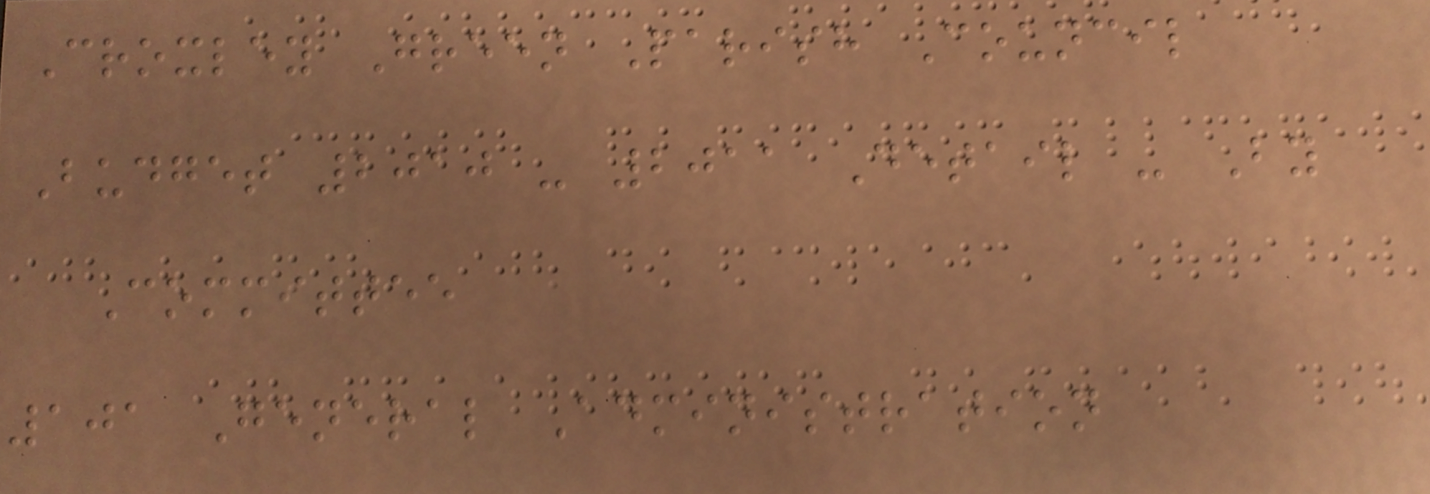Croxley Green Parish Council
Budget 2010 - 2011 Detail - By
Committee
101 General Administration
